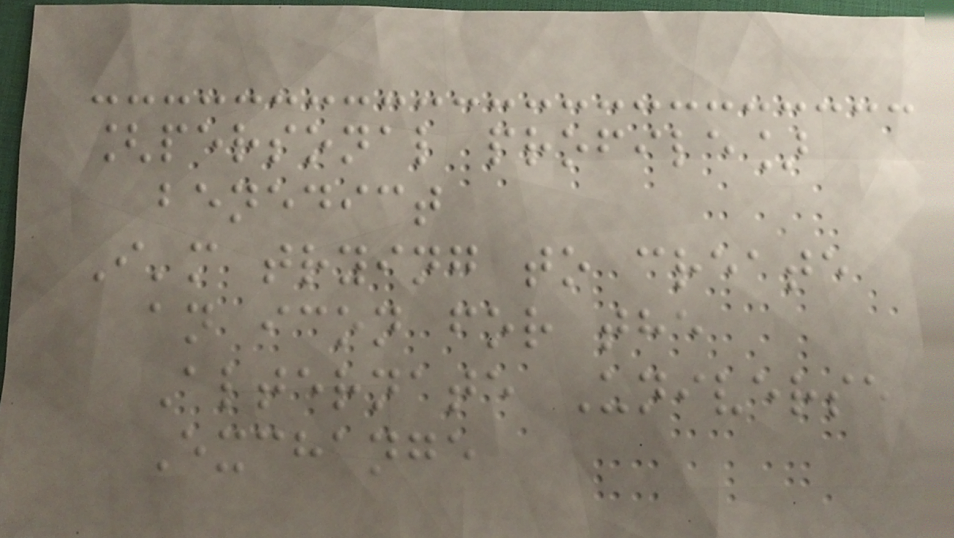[personal profile]
benedict
I'm trying to create
an icon for the
Alternate Universe
Exchange
